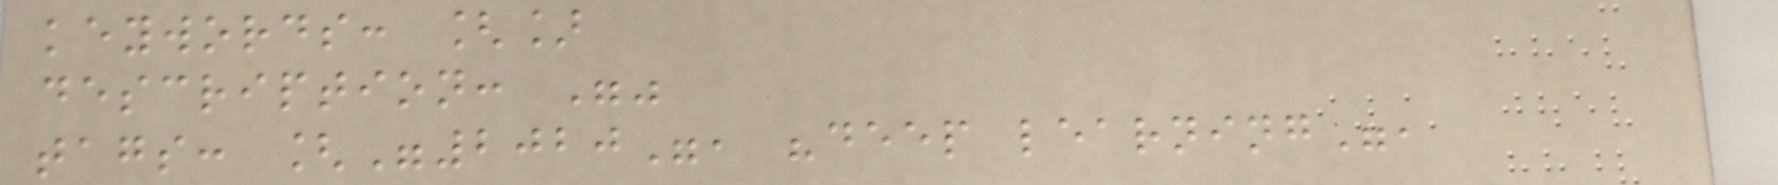keywords: []
description: ""
tags: ["2020", "deep learning",
